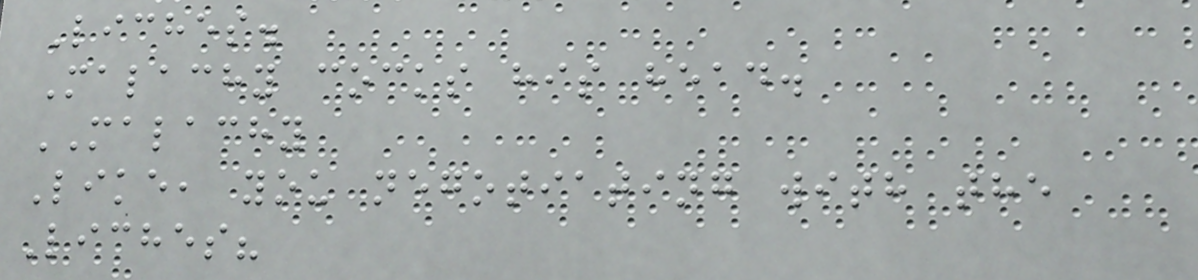Liches.
Malachy cocks his head.
MALACHY
Like, you negotiating with the
Liches?
